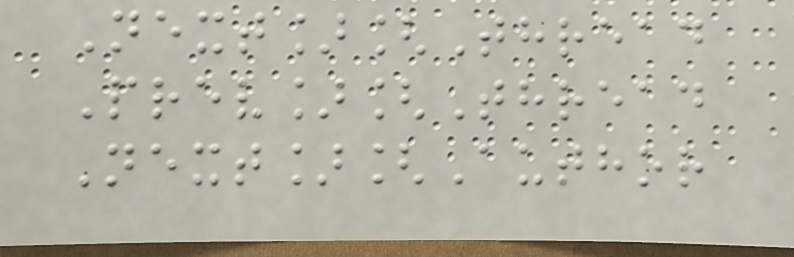Next][Thread
Prev][Thread
Next][Author
